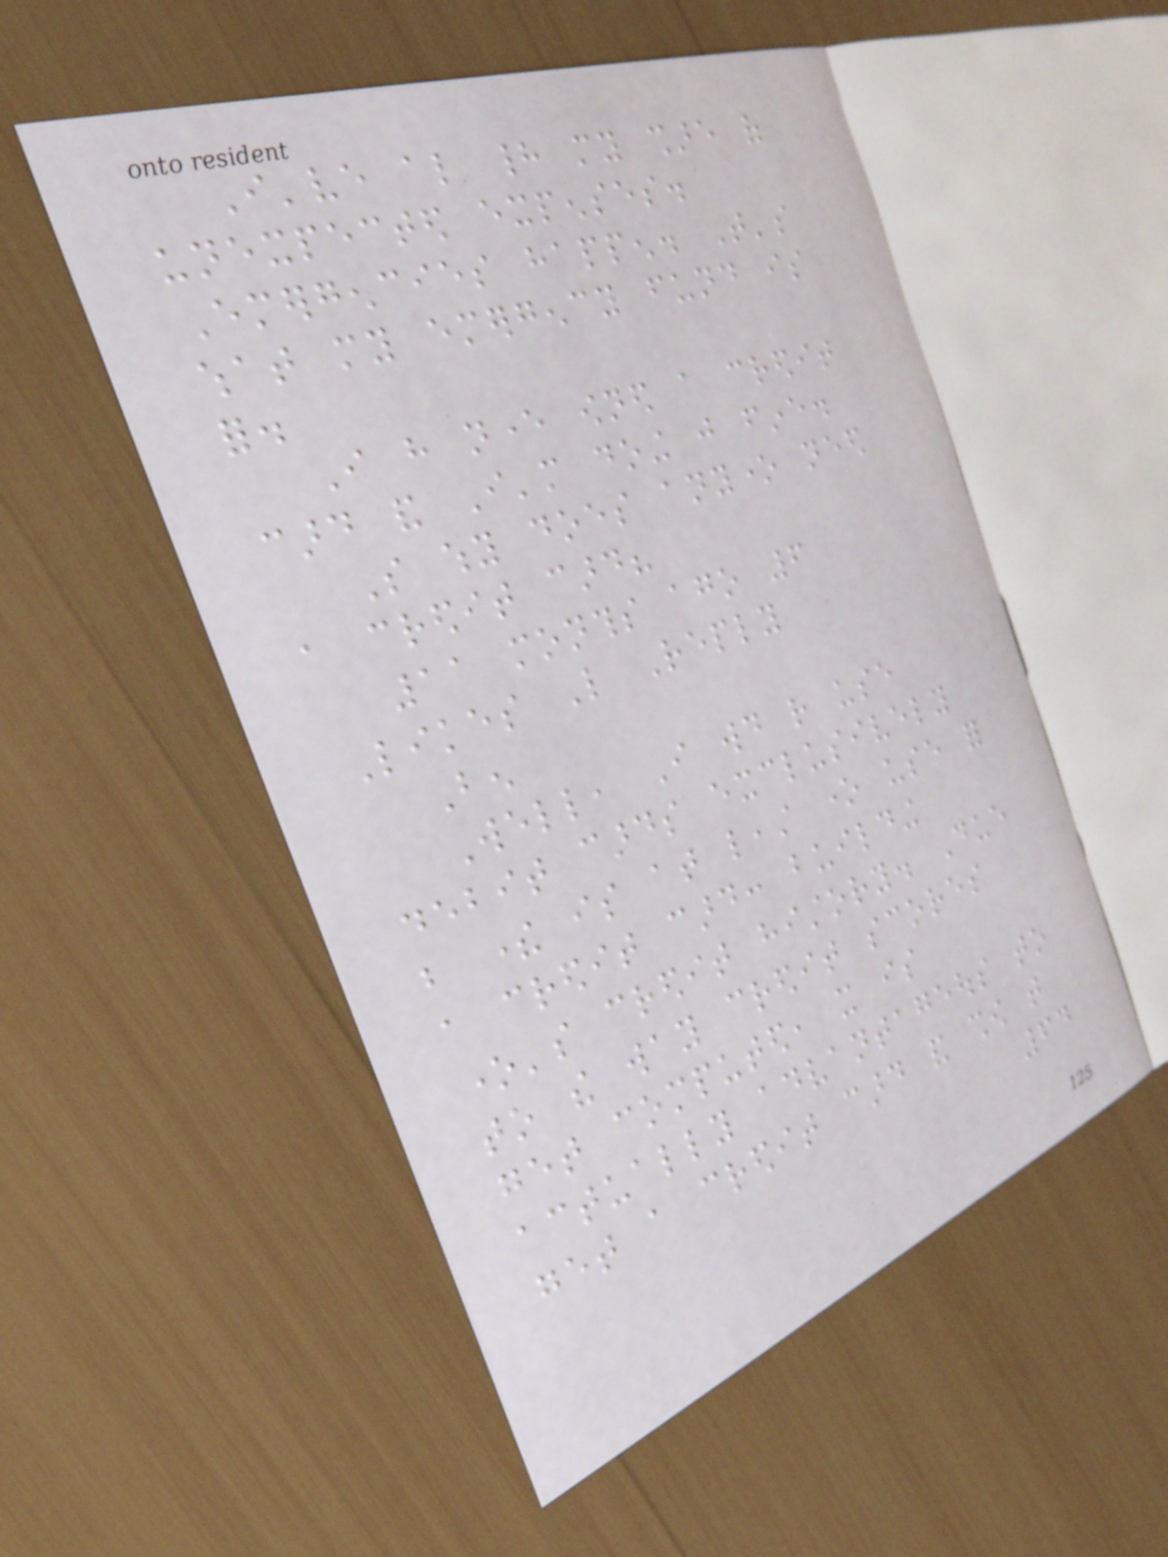I've also had my share of
unexpected expenses.
Emergencies happen. That's
what my emergency fund is
for.
I have never owned a credit
card and I'm doing just fine.
So why does anyone need
a credit card?
11 months ago 6
Likes Like Reply
Ben
Well, I would rather use
debit cards exclusively
but there is at least one use for
a credit card: building
one's credit history. Due
to the way credit scores
get computed, it is
actually advantageous to
get a credit card and show that
64
